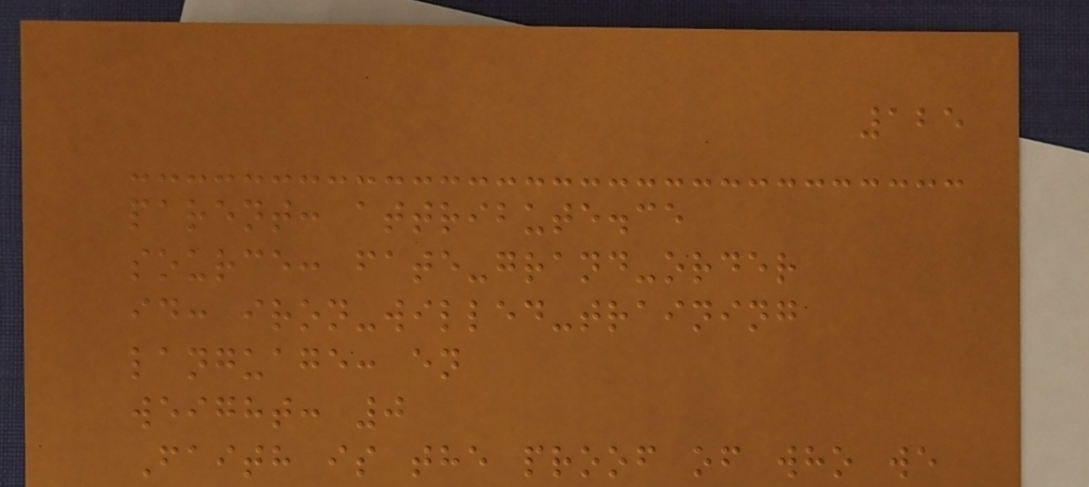125
parent: attribute.ce
source: fate-grand-order
id: iron-willed-training
language: en
weight: 0
Faith is the proof of who we
